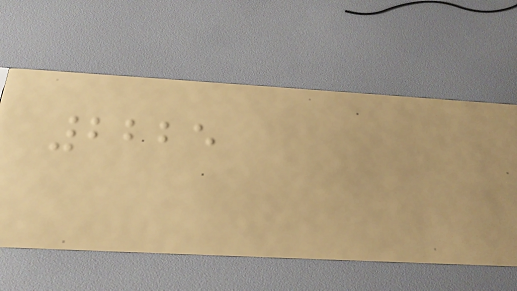2225
